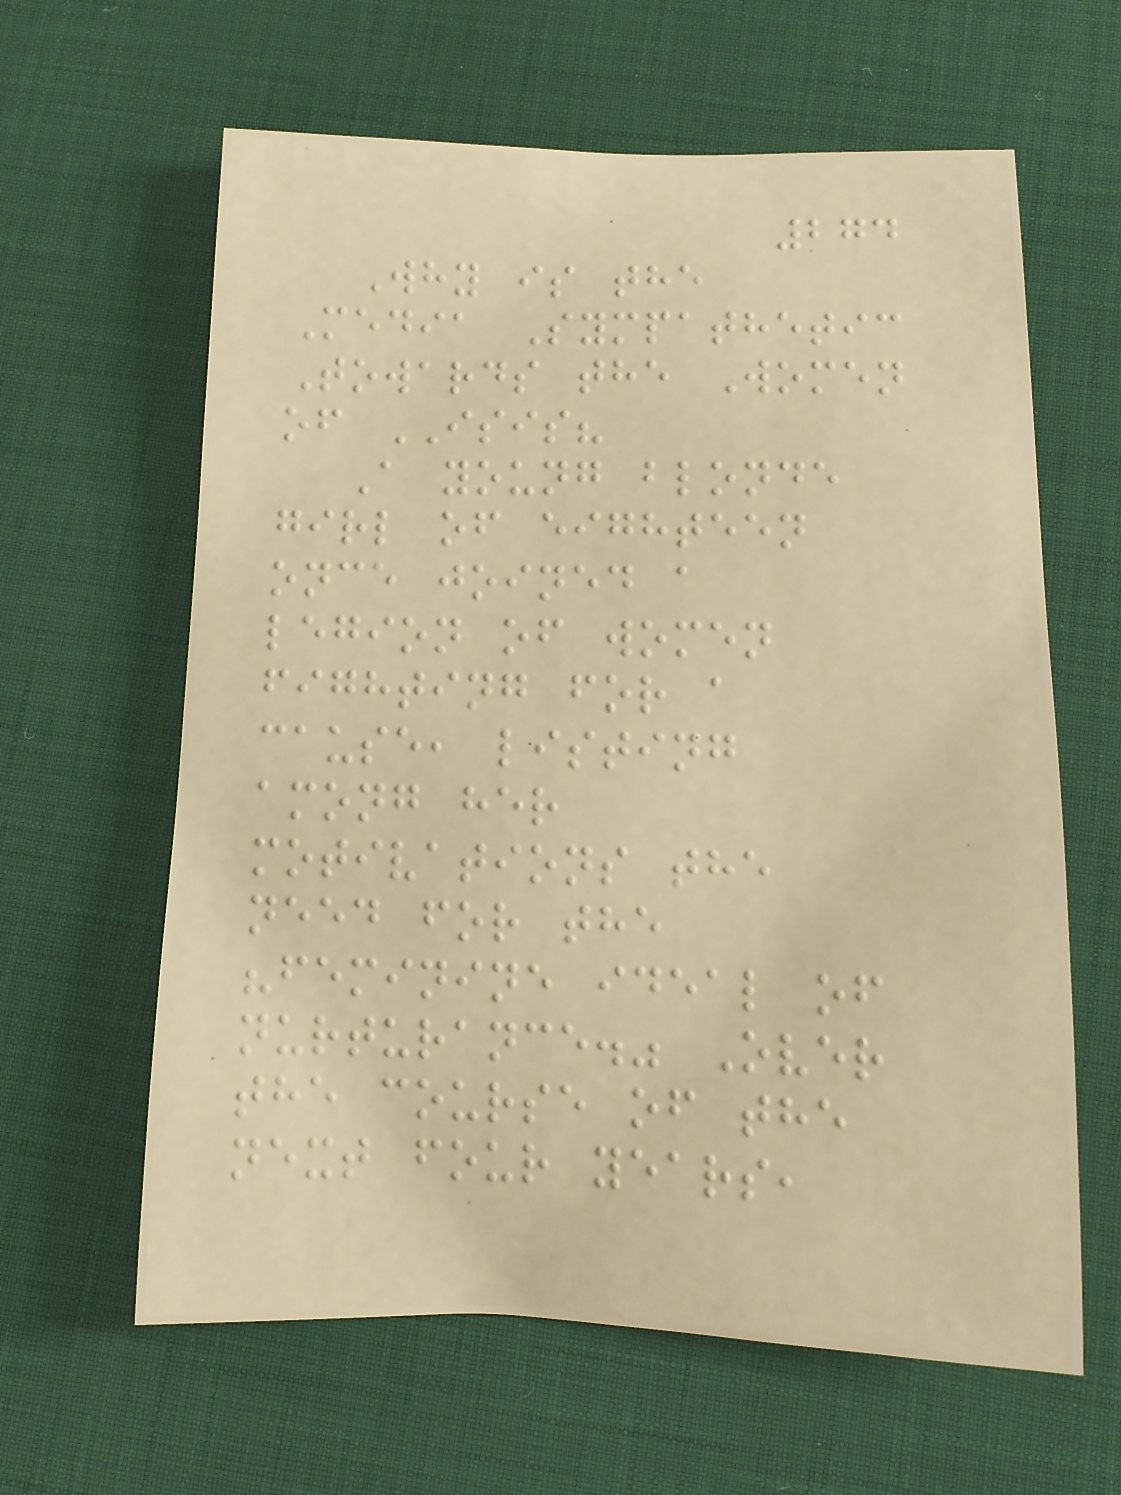274
Why is the
Media Sympathetic
Towards the Women
of ISIS?
A young blonde
girl of eighteen
once joined a
legion of women
fighting for a
cause, listing
among her
motivations the
need for the
"feminine ideal of
nurturance." Over
the course of the
next four years,
